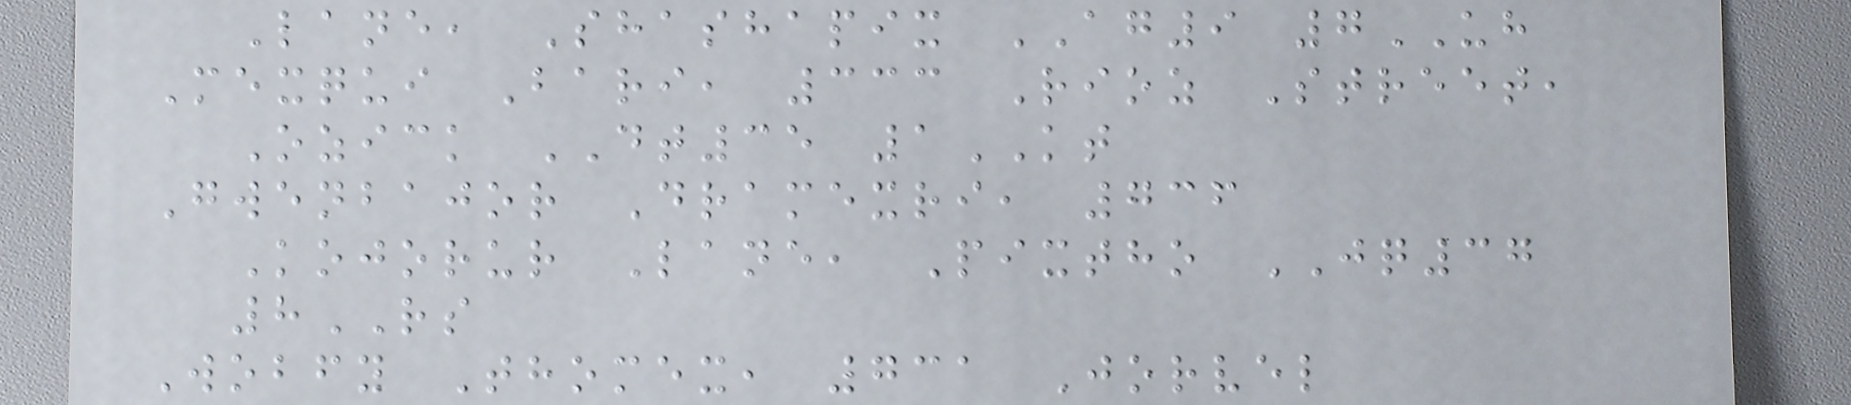Lane, Shashapix AG9 7UH
Mexqui Bari, 333 Rioz Street,
Ozick DT35 1KT
Gwenbajor Dramexri, 736
Kojorur Lane, Pixtho JQ37
8RS
Wobfy Thomex, 731 Jorvel
